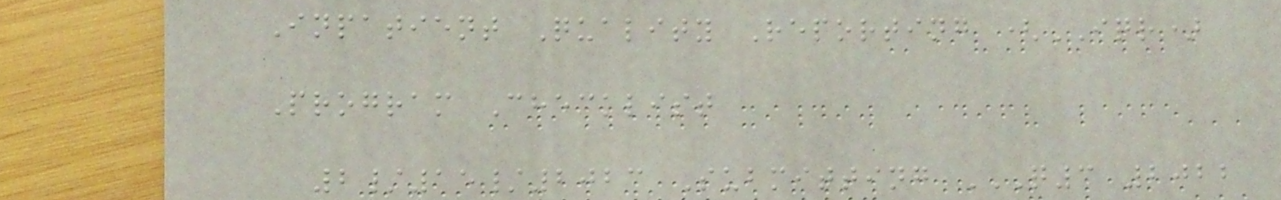Inpatient Quality Reporting (IQR)
Program Checklist
2/15/2023 Submitting Q3 2022
